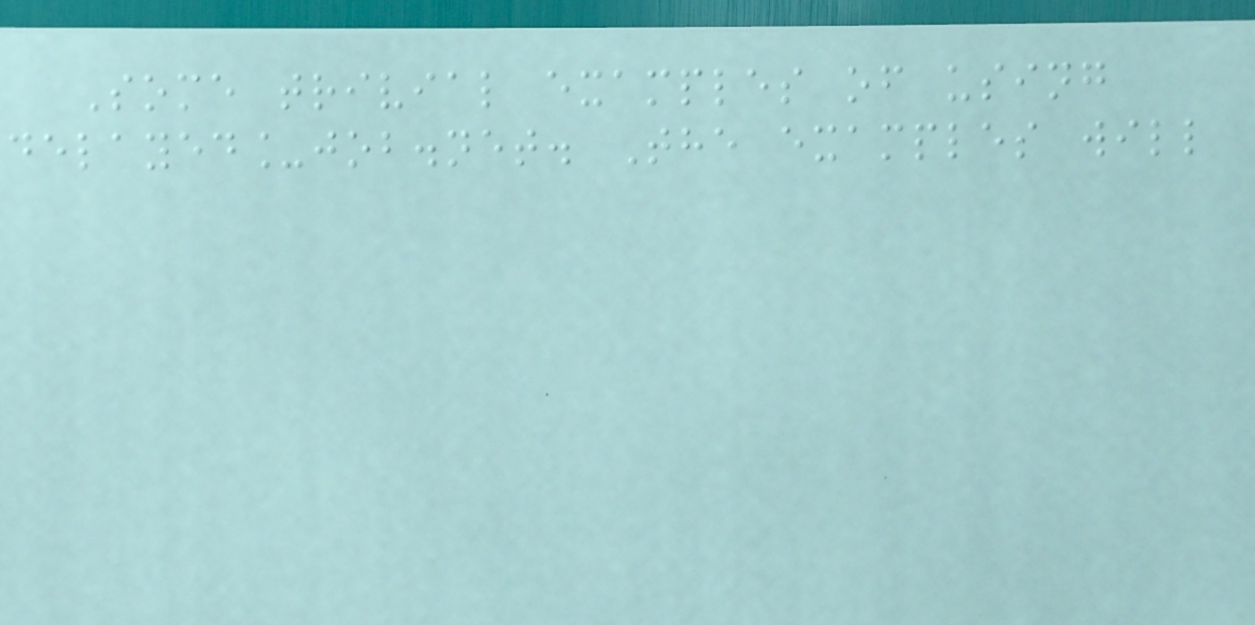Some trivial examples of using
delayed_job.net. The examples will
